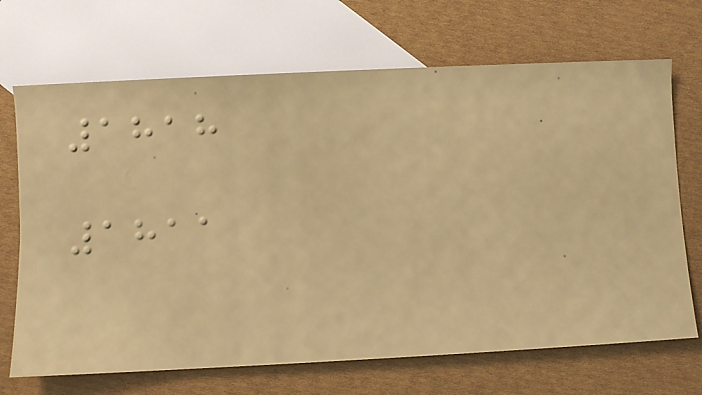1818
1811
